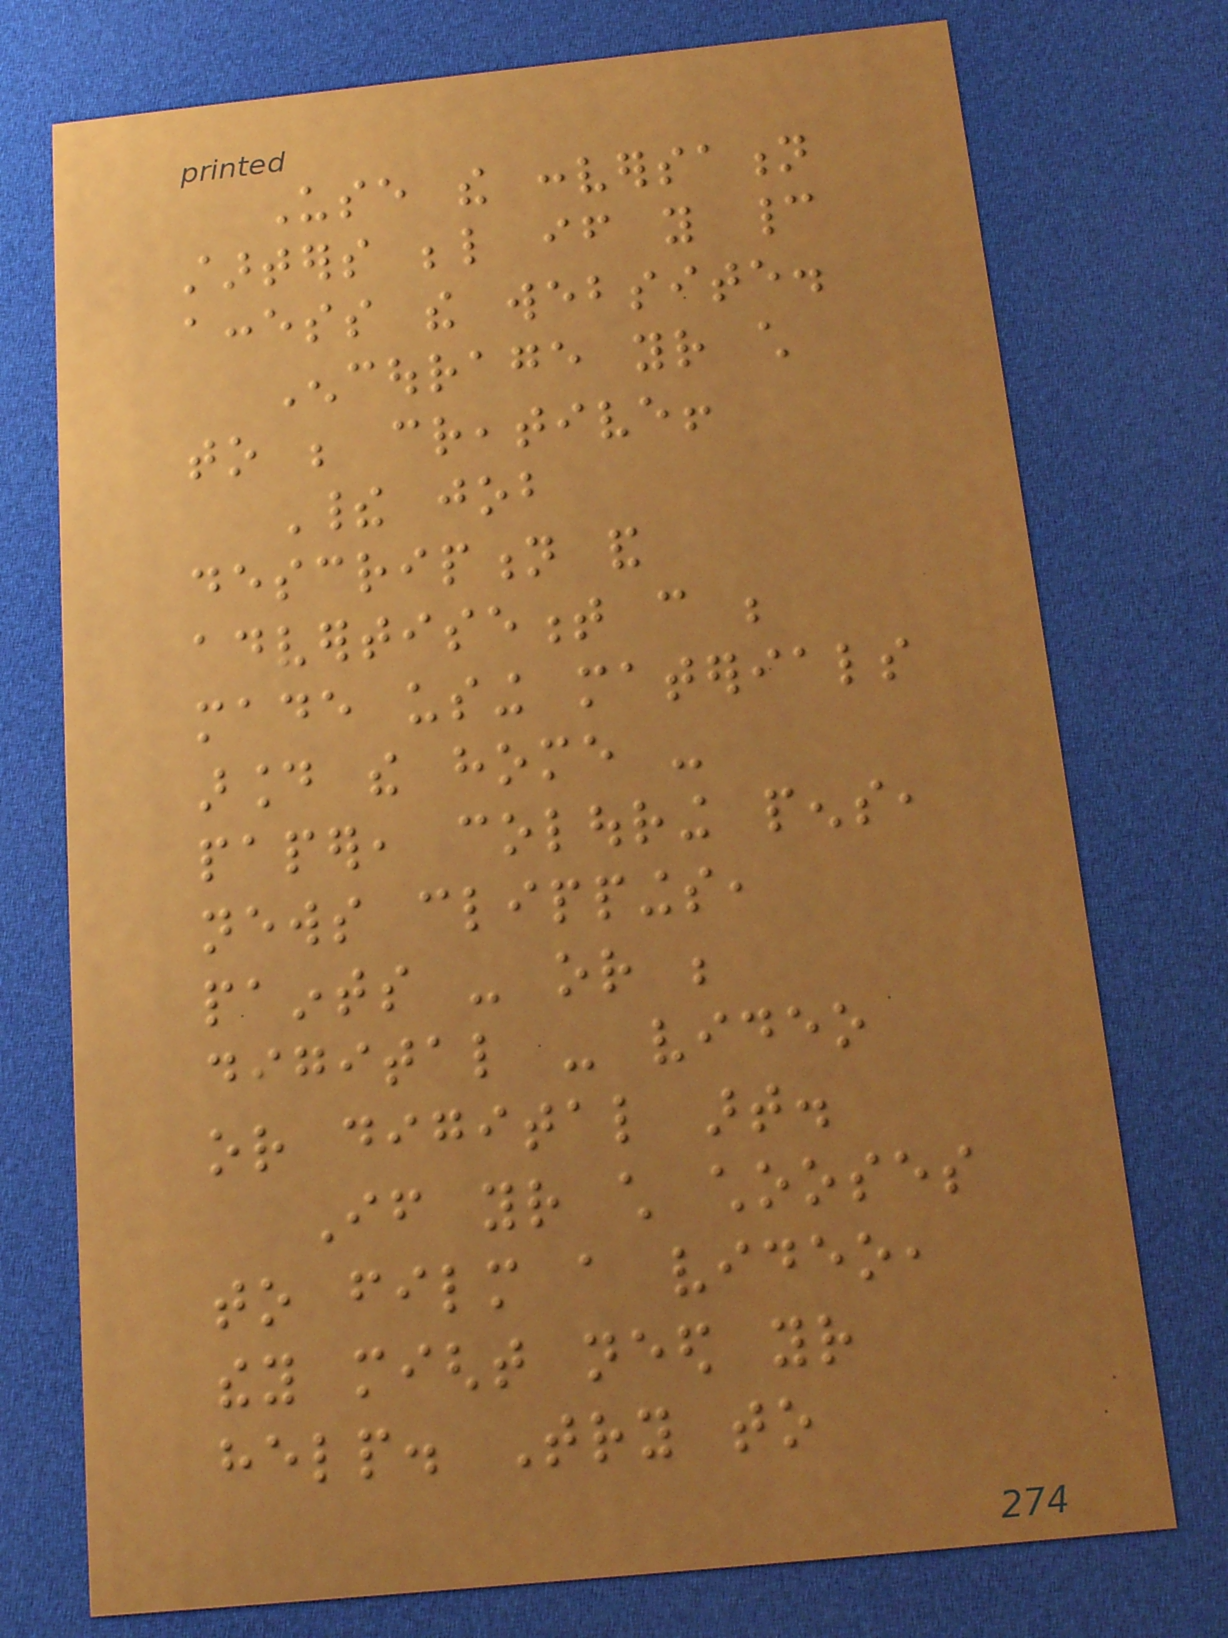Use the conversation
starters below if you cannot
access the website.
Encourage your child
to be creative!
Their job
description and
advertisement can be
made using materials
around the home -
paper, colouring pens,
news clippings,
paints - or be
digital - video
or digital art.
If your child chooses
to film a video,
they might need your
help. Try to
